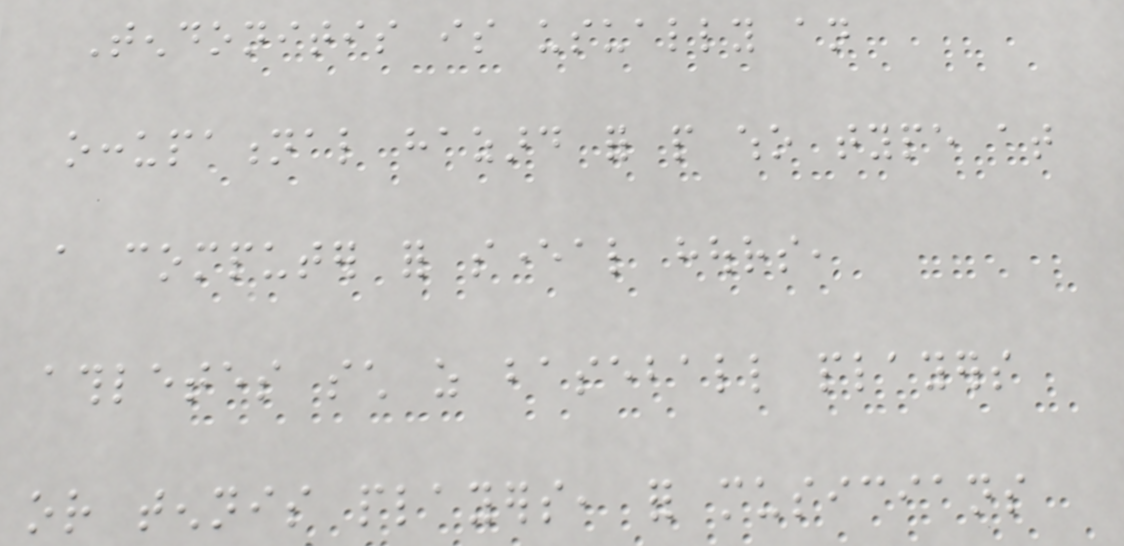Tendonitis is usually an
occupational hazard for people who type at
a computer for several hours,
athletes such as baseball players
or tennis players, for musicians
